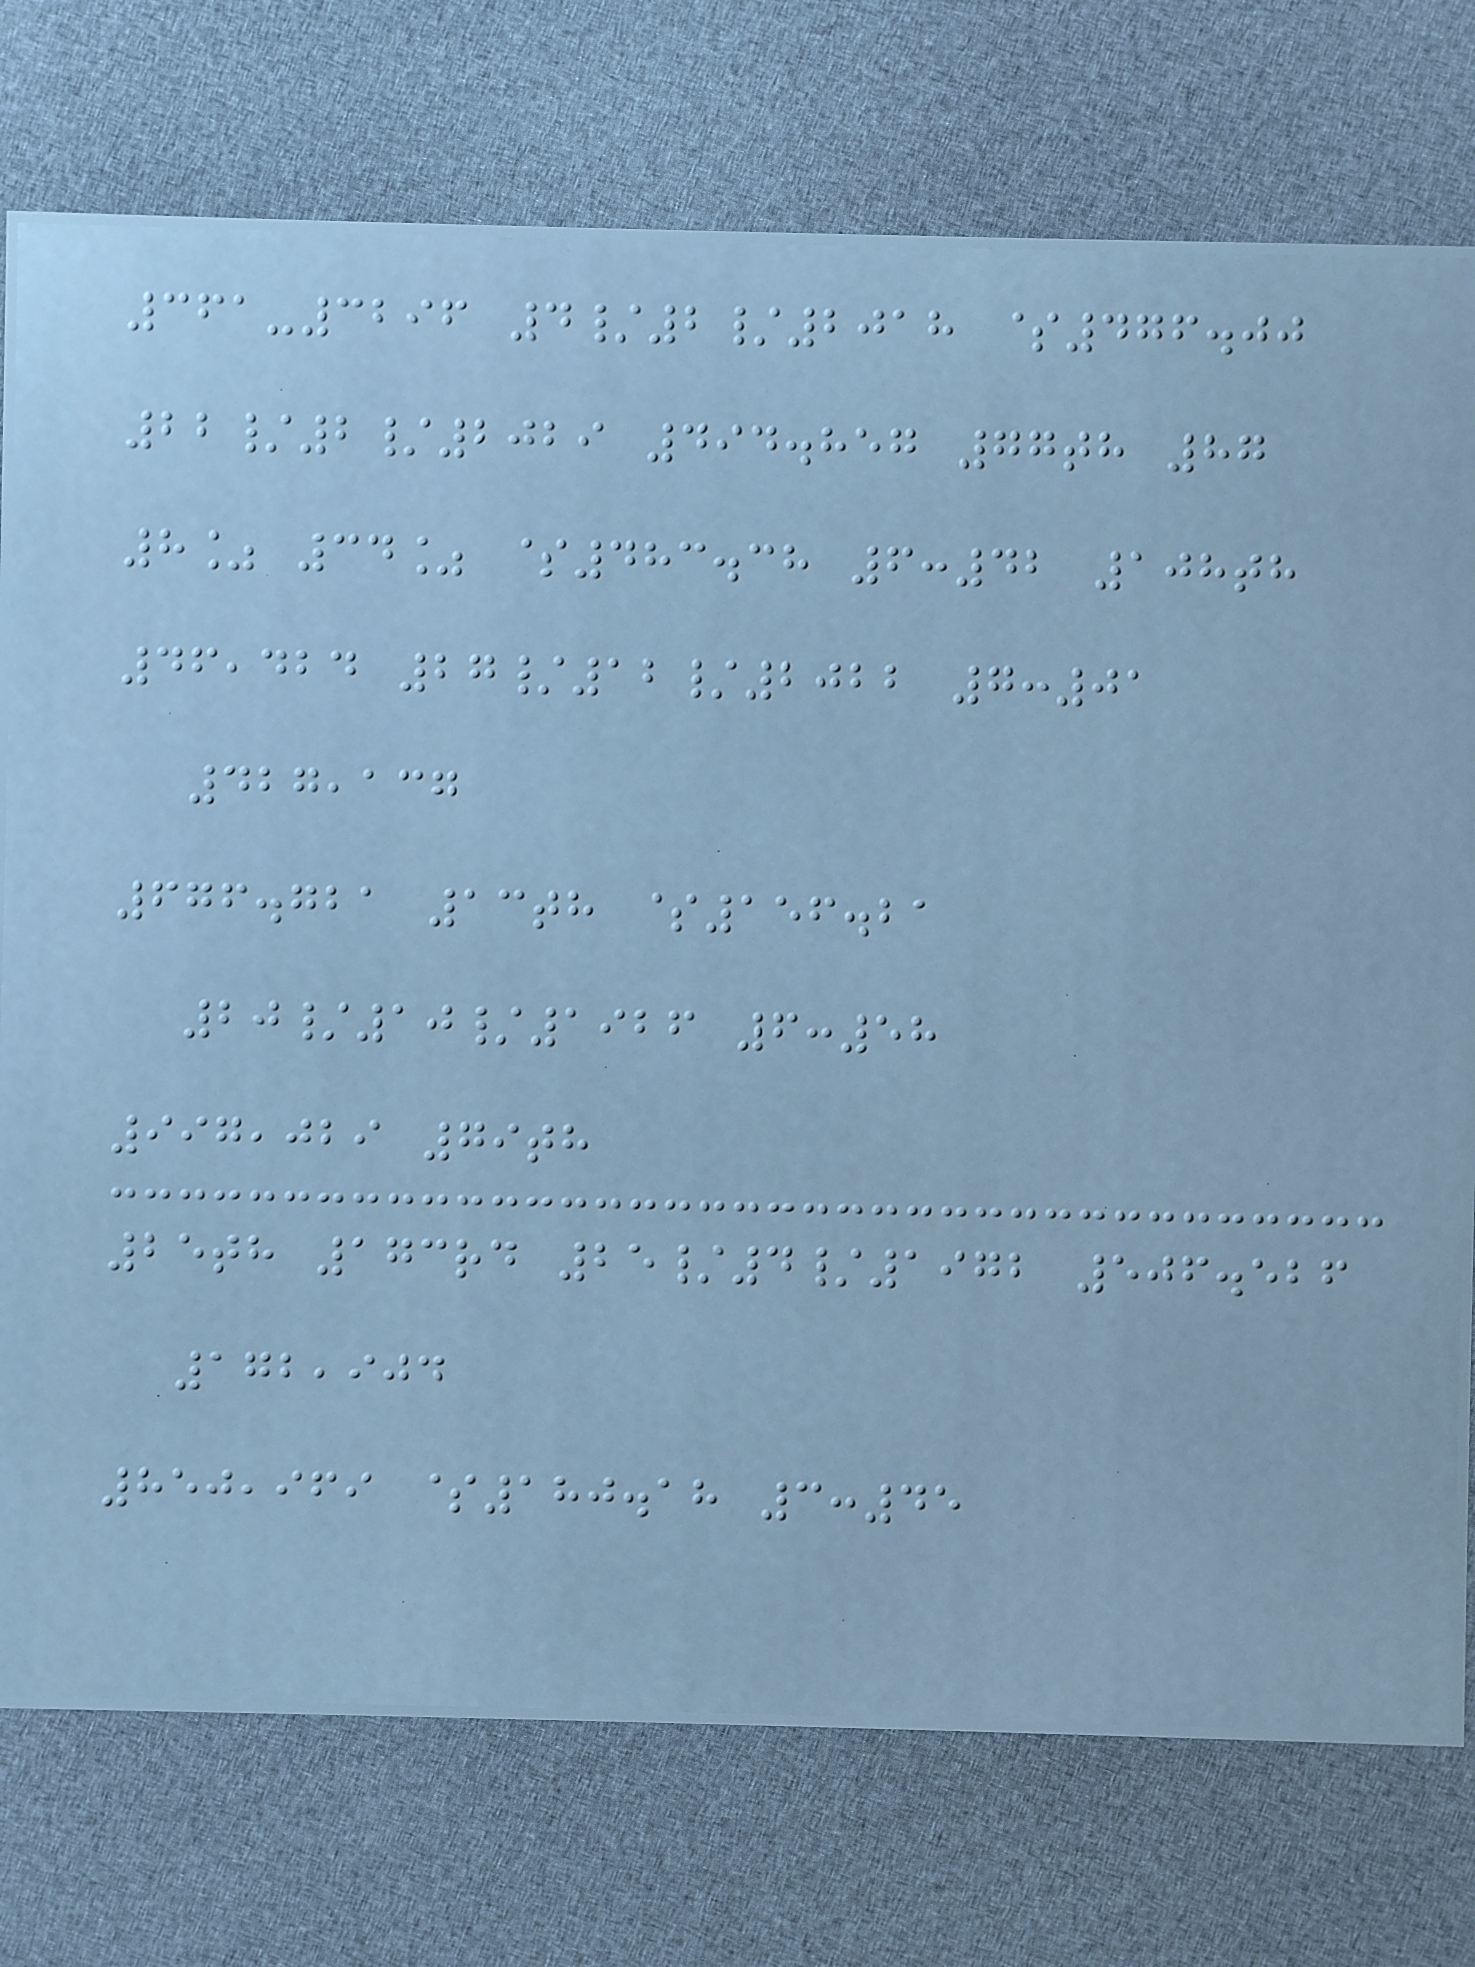361-3296 4/2/2018 $476.00
22/2/2029 494.857 77th 87
8% 34% $483.38 6:42 108th
46,424 27/12/2022 7:01
427,137
676.721 13th $156.21
20/10/1926 6:58
997,029 79th
25th 173rd 25/4/1972 506.526
172,904
850,969 $180.18 3:45
